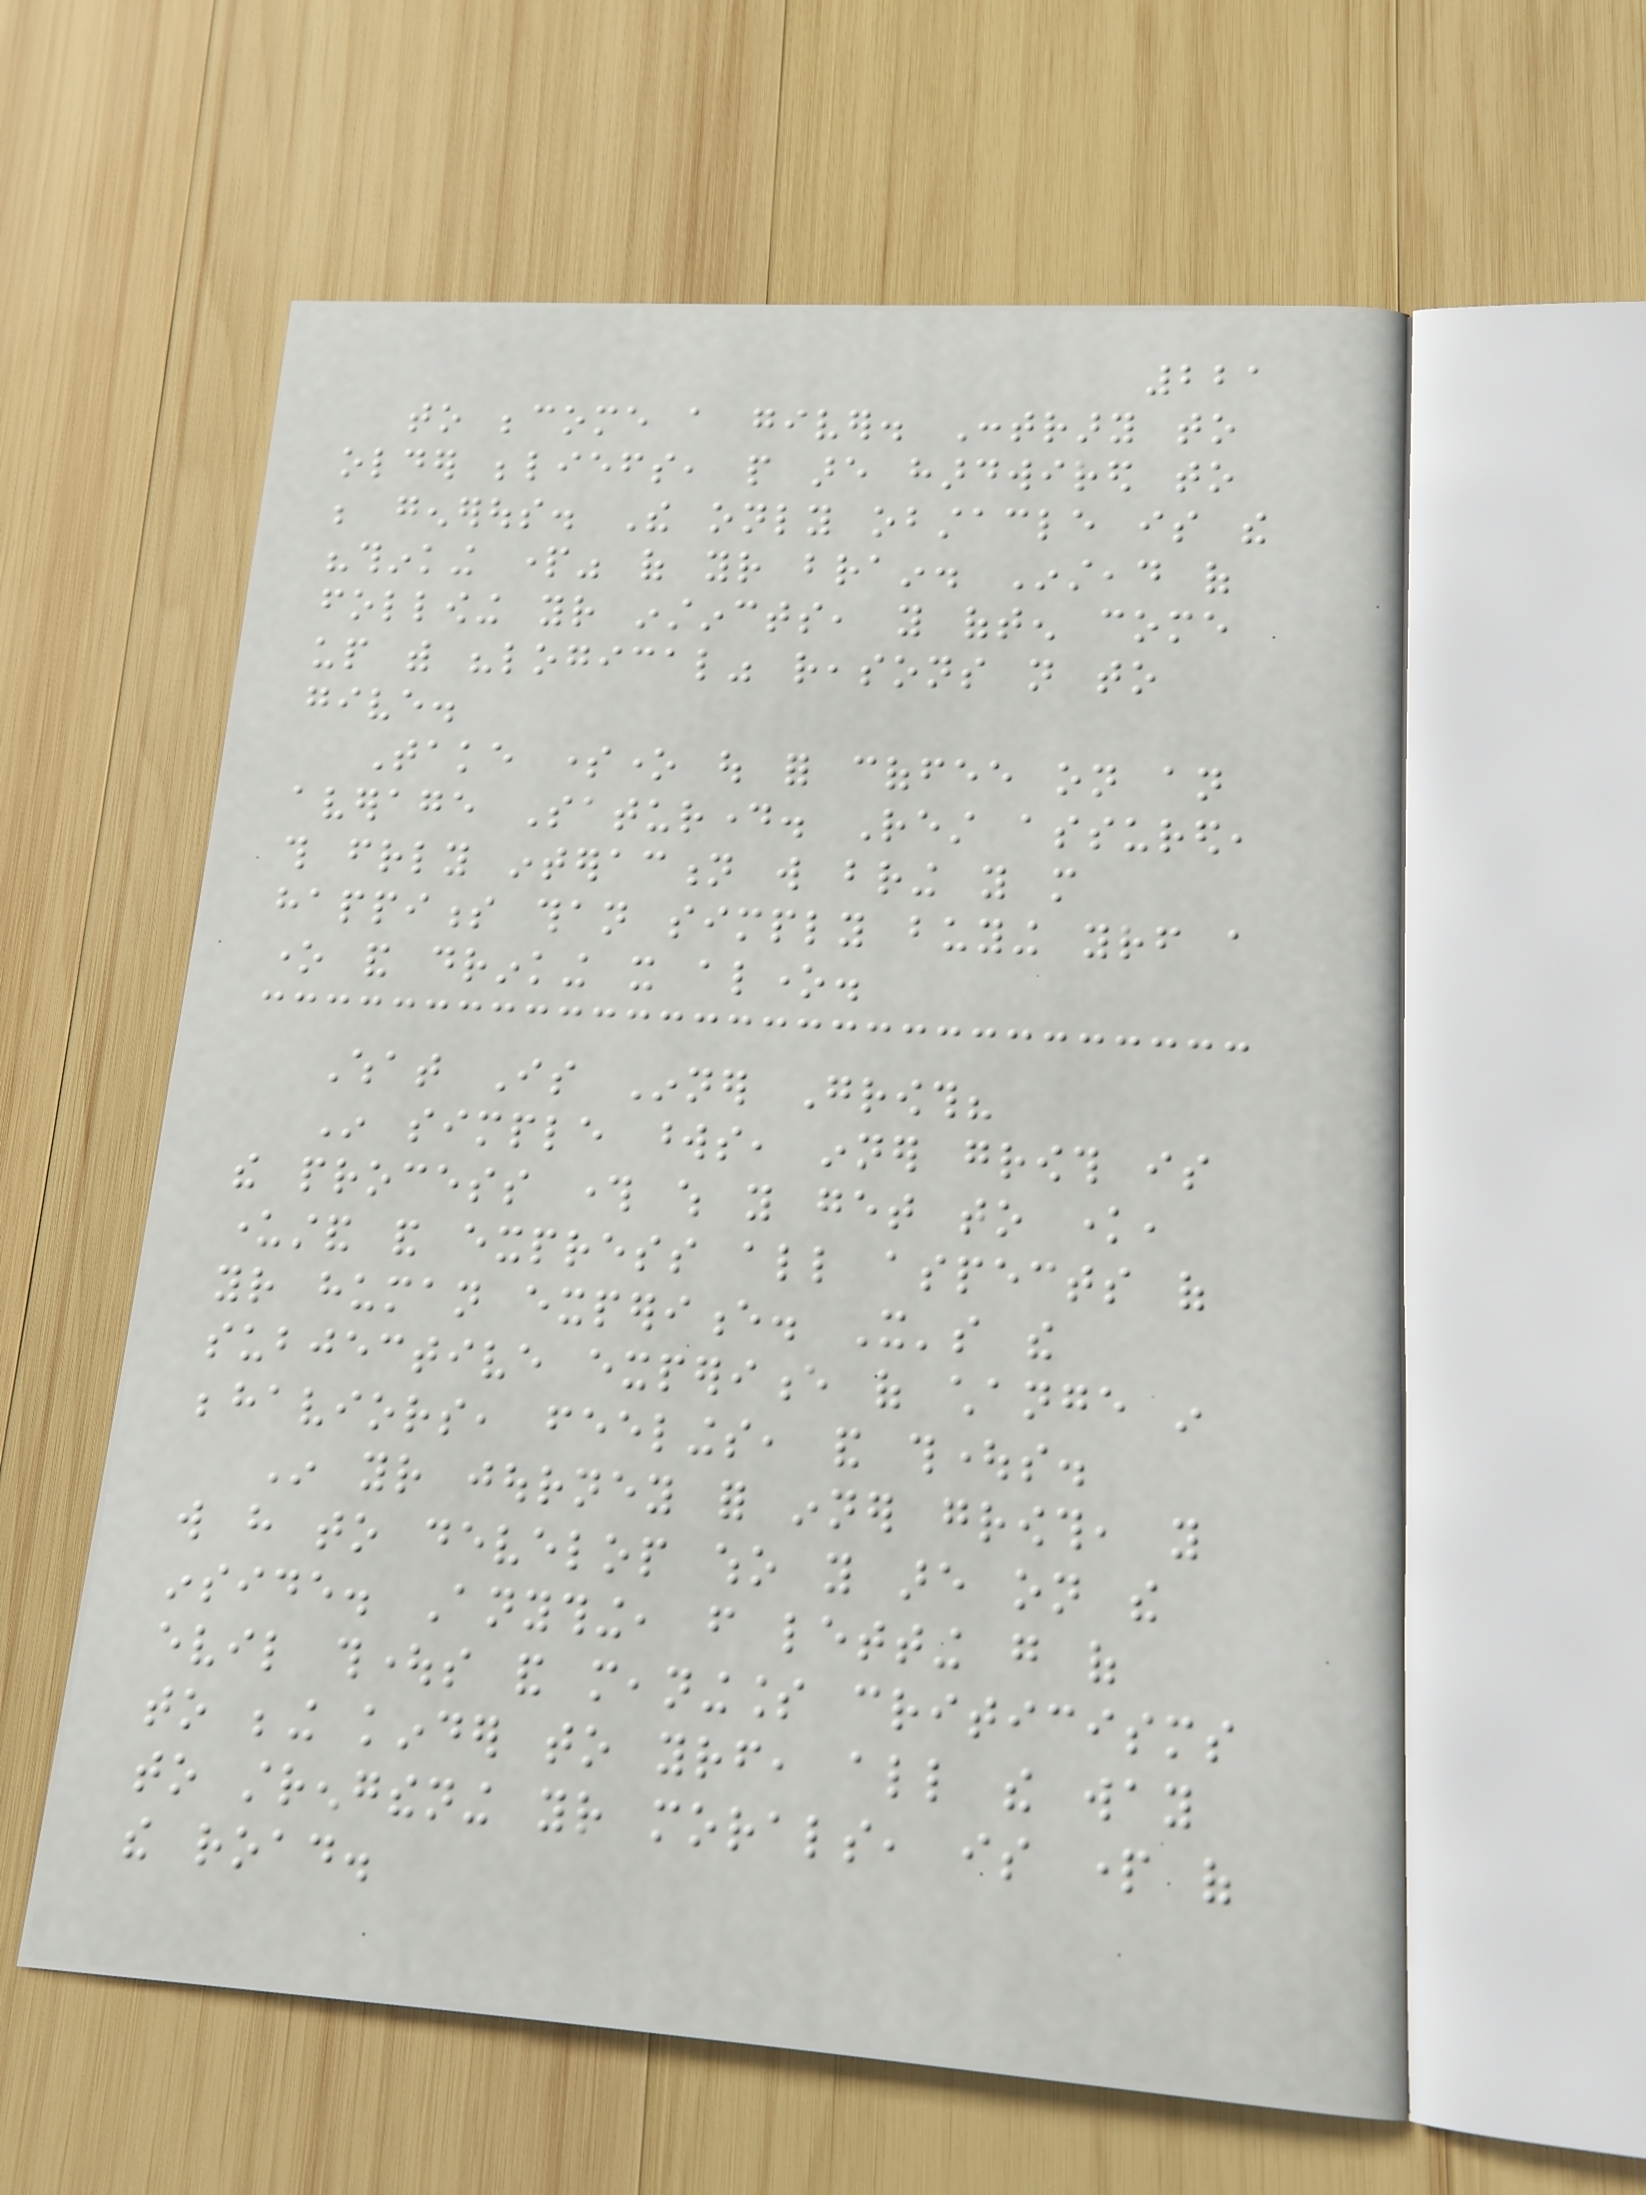221
to become a giver. Contrary to
older beliefs, people are hardwired to
be generous. The only obstacle is the
"thinking part" of your brain. Instead of
following your instincts, you often come
up with "logical" reasons not to
give.
Take someone out for coffee on an
average Saturday. Rest assured,
this friendly interaction will bring you more
happiness than simply buying yourself a
one and drinking it alone.
What Is Inner Growth?
In simple words, inner growth is
the process through which you get to know,
understand and express all aspects of
your human experience. It's the
subjective experience of change in
behaviors, feelings, and thoughts.
In your journey for inner growth, you
will have to develop who you are on the
inside. Anything, from letting go of
evil thoughts and meaningless criticisms
to being kinder to yourself, all the way
to strengthening your morals, is part of
the road.
